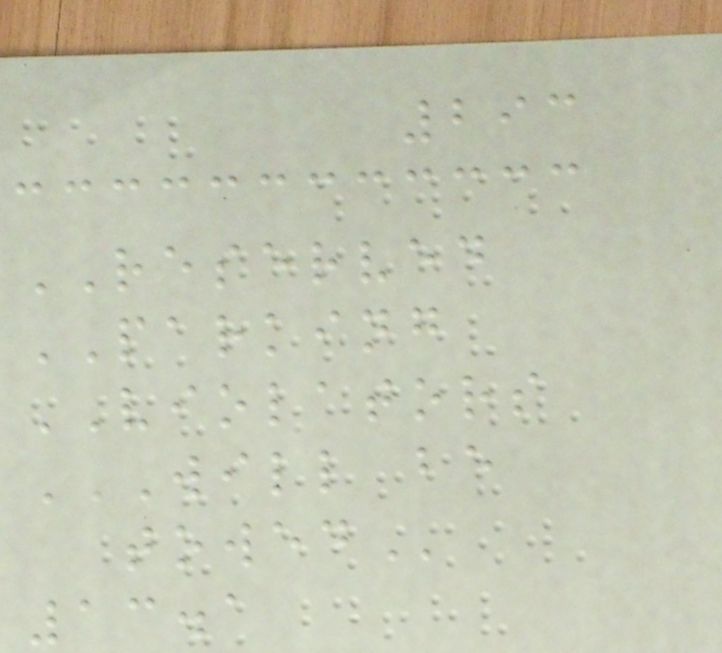293
RESERVED
PARKING
VIOLATORS
WILL BE
TOWED
13.1
